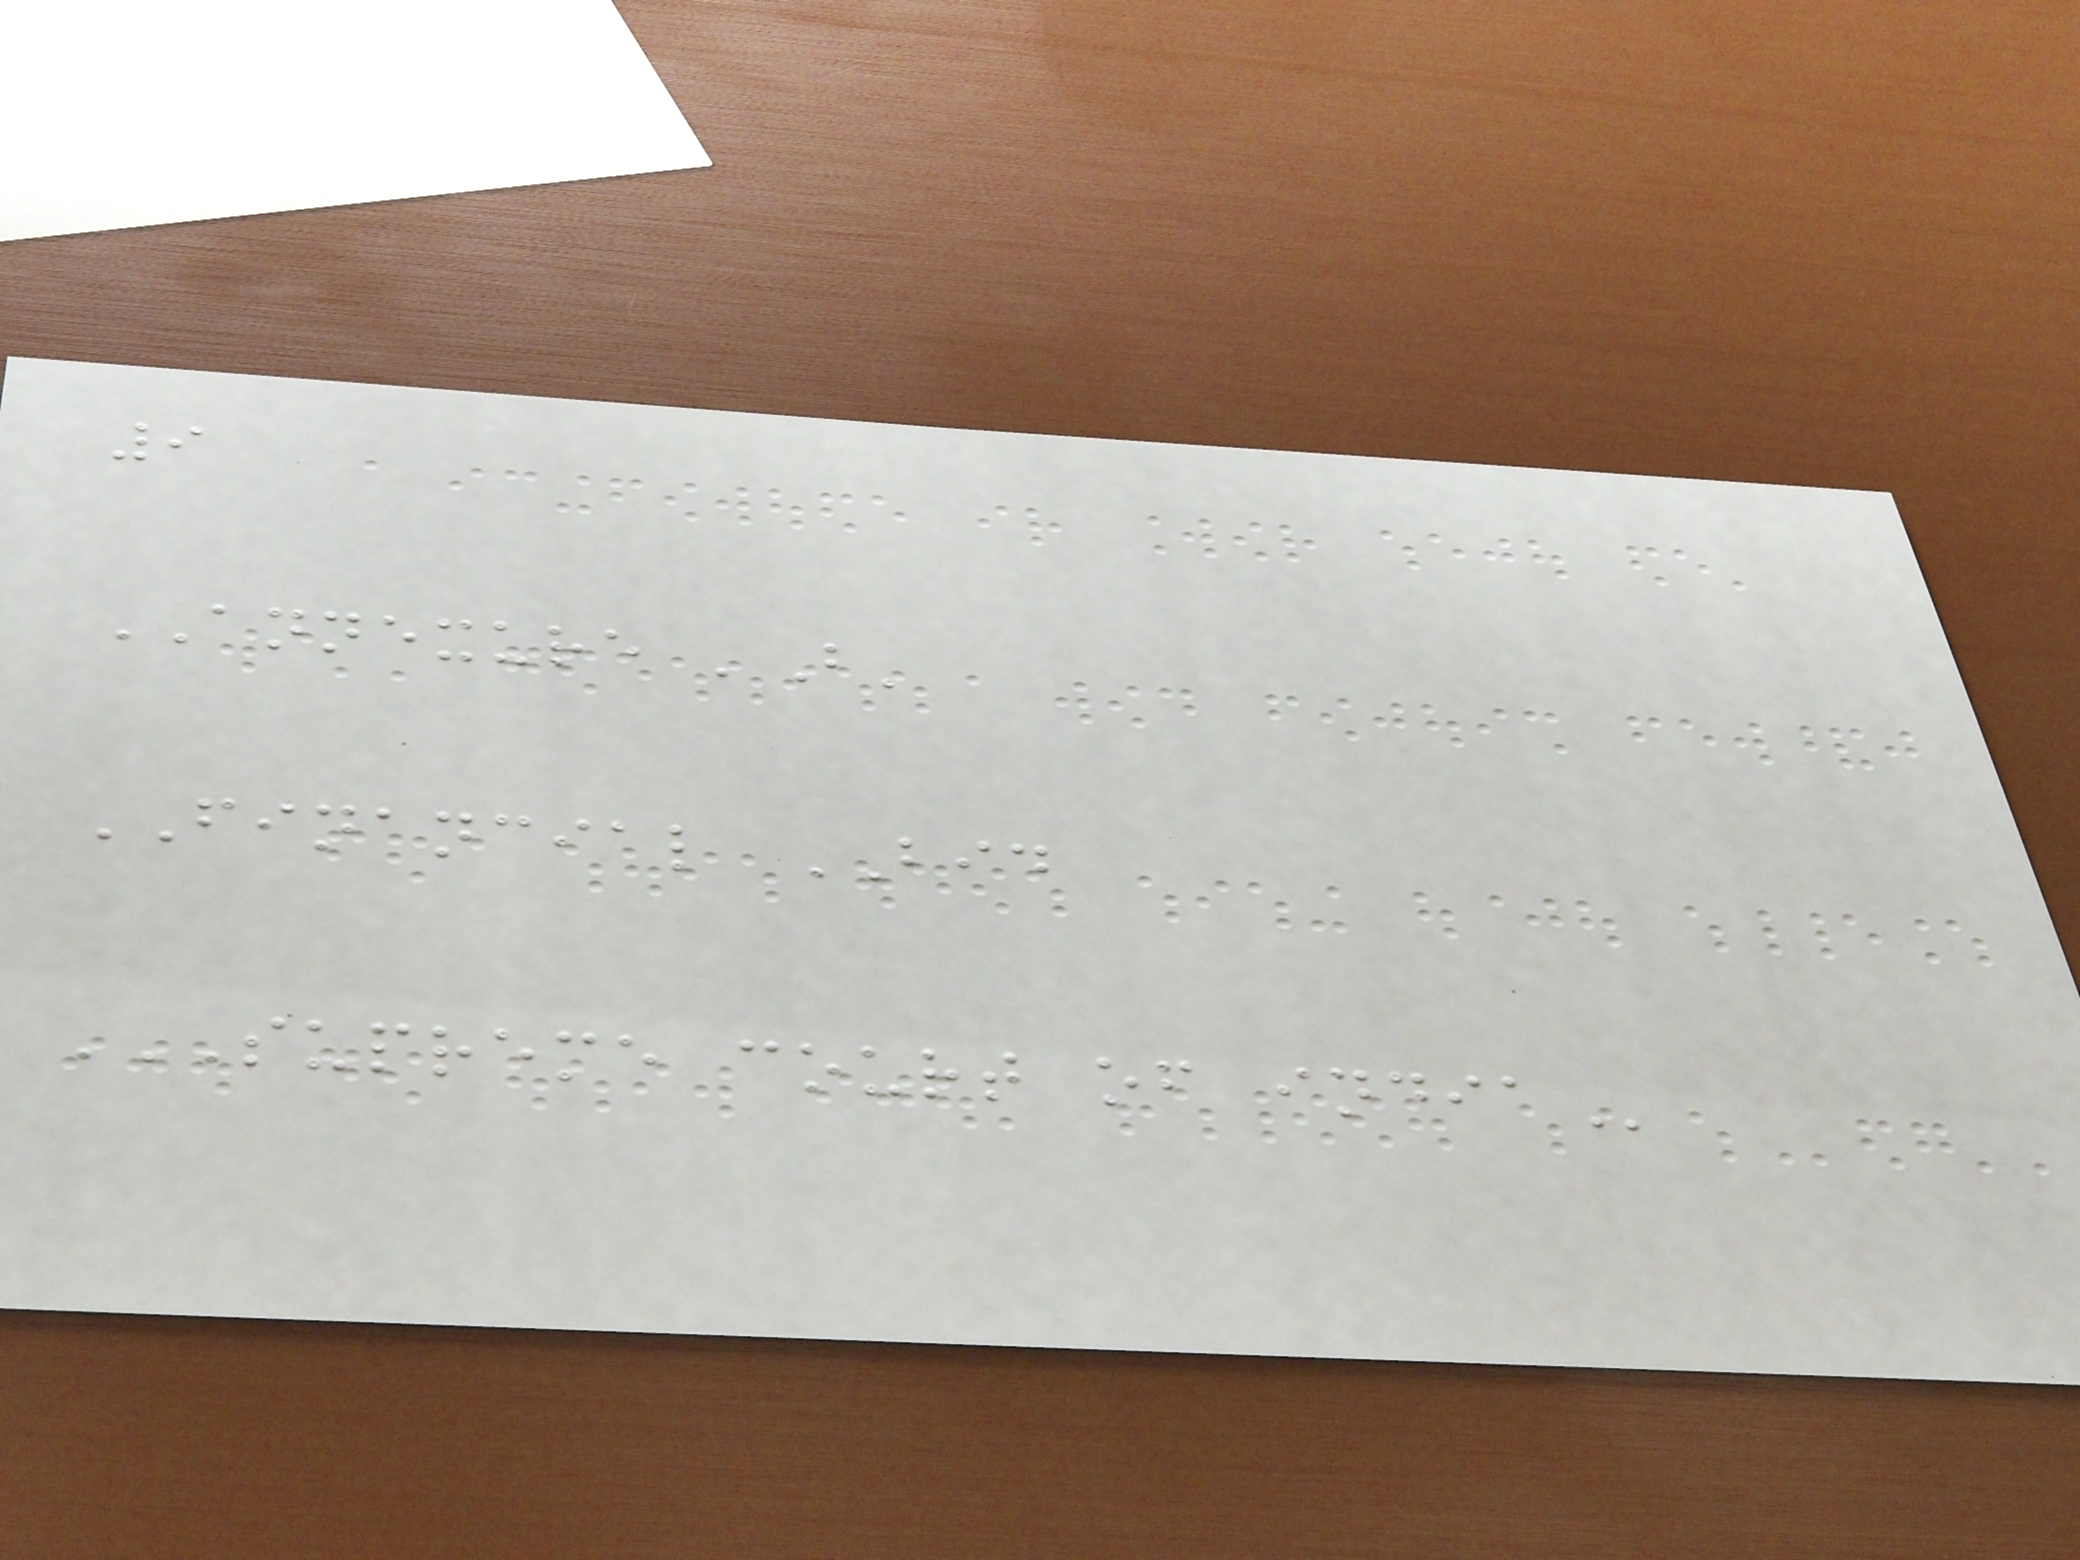9
ANNEXURE 'B'
FINANCIAL BID
SUPREME COURT OF INDIA
